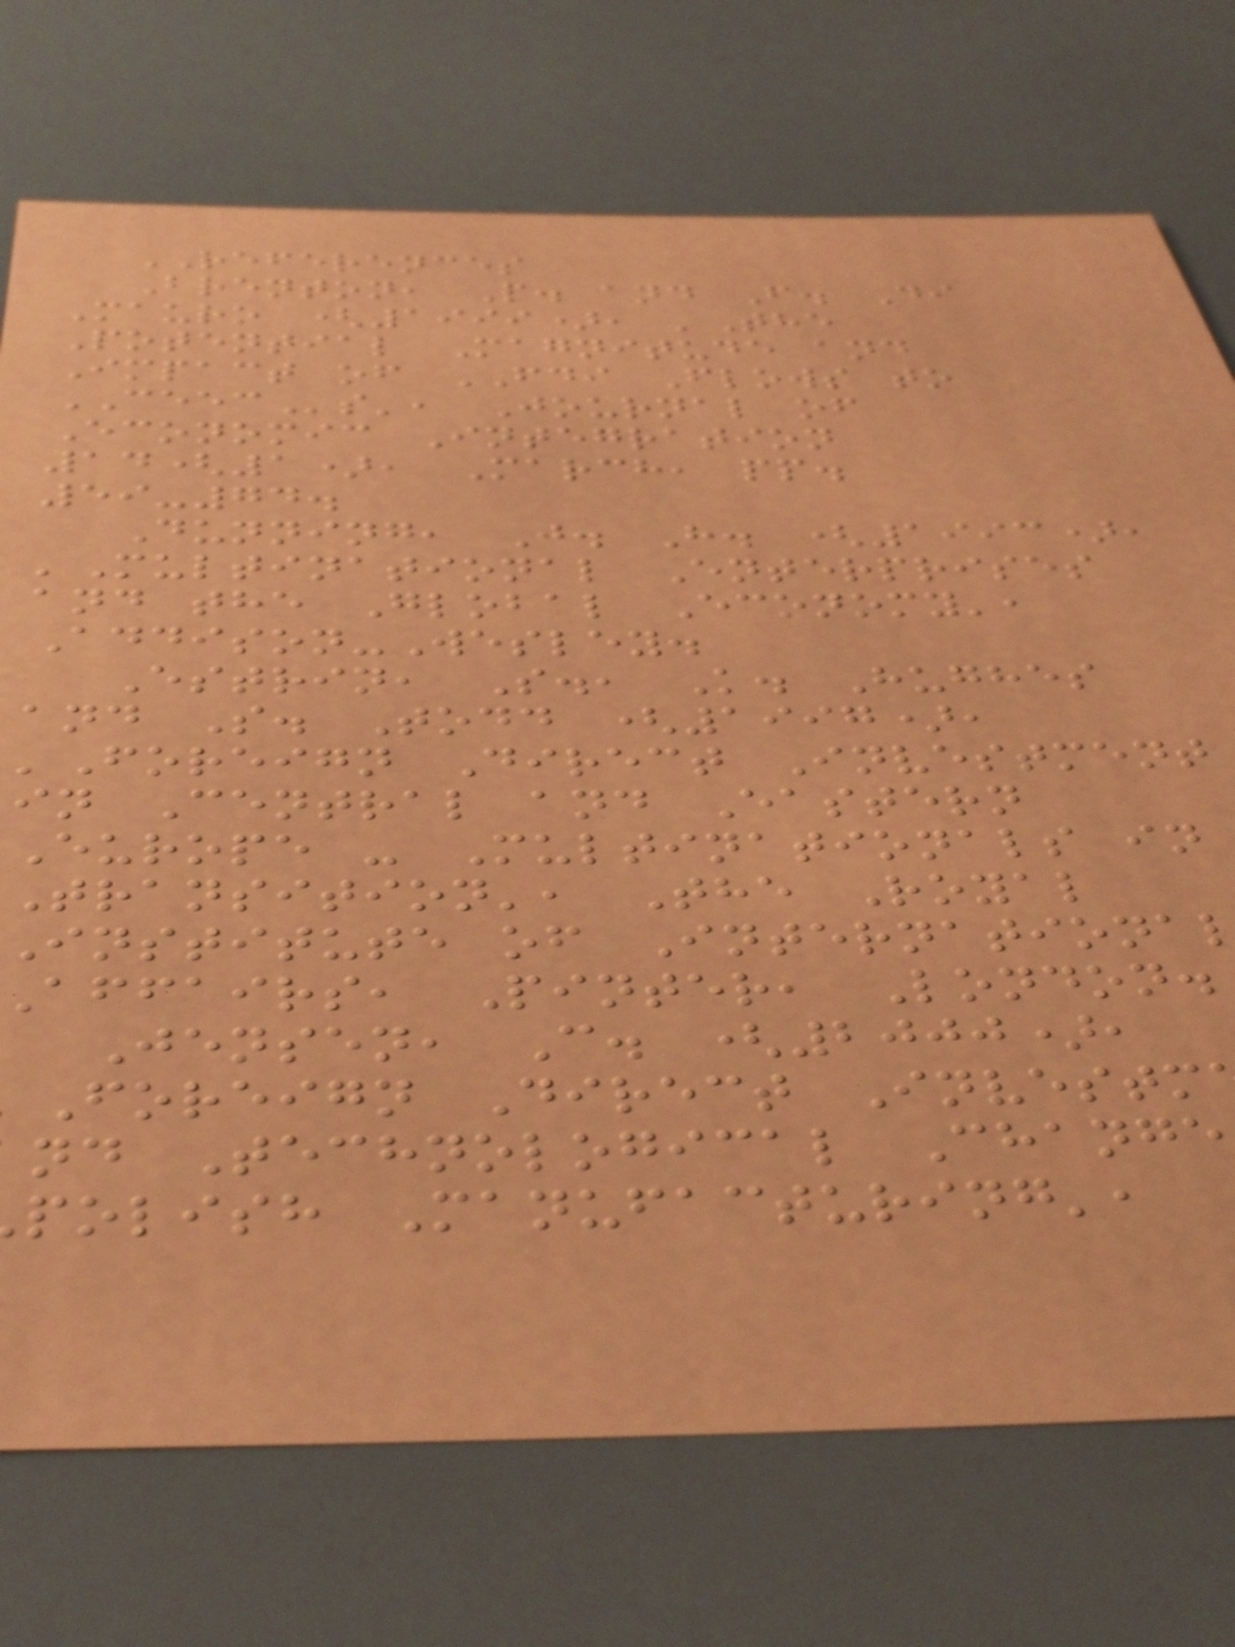REFERENCES
Brenton, P. and F. Di
Mauro (1999), 'The
Potential Magnitude and
Impact of FDI Flows to
CEECs', Journal of
Economic Integration
14(1), March, pp.
59-74.
Dunning, J. H. (1993),
'Multinational Enterprises
and the Global Economy',
Addison-Wesley.
Estrin, S., K. Hughes
and S. Todd (1997),
'Foreign Direct Investment
in Central and Eastern
Europe - Multinationals in
Transition', The Royal
institute of Internationa
affairs, Pinter, London.
Jensen, C. (2000),
Foreign Direct Investm
nd Technological Change
polish Manufacturing',
